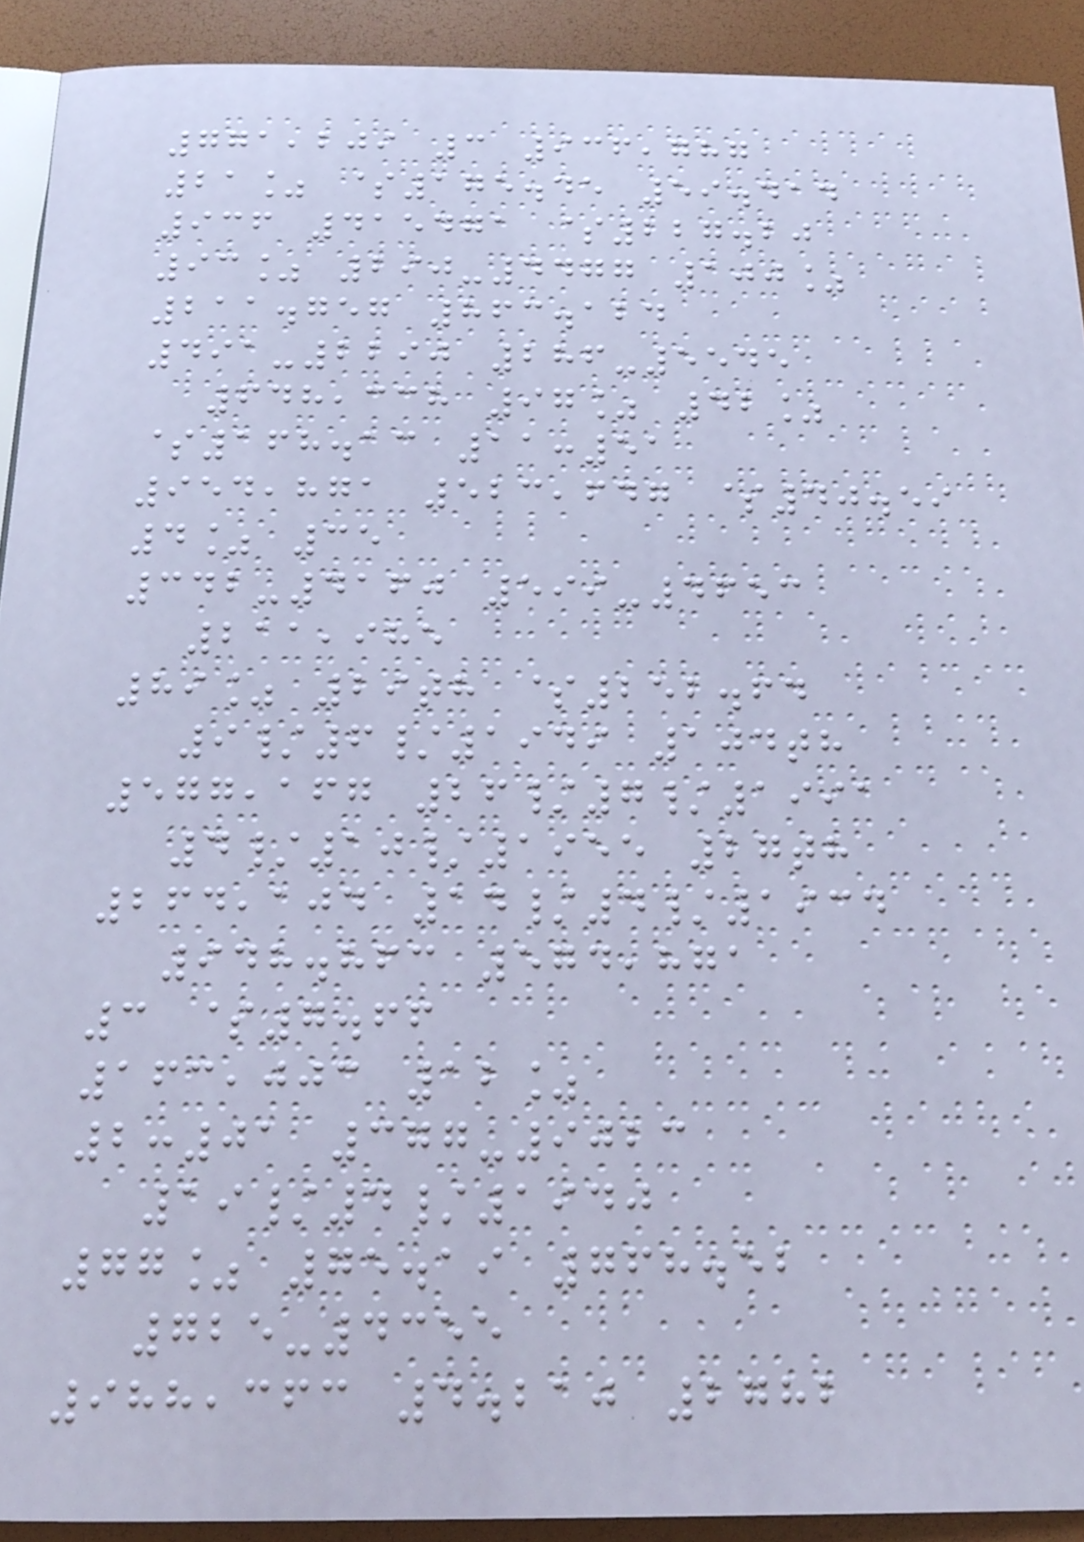771,209 3 936,787
21% $175.45 59.414
936 415471 $227.20
93% 290-4477 100%
211.757 863.124
491-2290 286-5545
648,338 97% 42%
$168.13 11:51
954,871 523,647 $40.59
4% 35
342-4160 599-4653
211,985
89% 29th $252.64
9/6/1949 104th
577,167 26/7/1991
4/10/1955 27th
264,104 14/4/1934
948.863 574,871
3 $7.66
163,003 12%
2:01 377-9023
19/4/1940
77% 75.19 768.52
725-4355
988,363 4.210 2782
